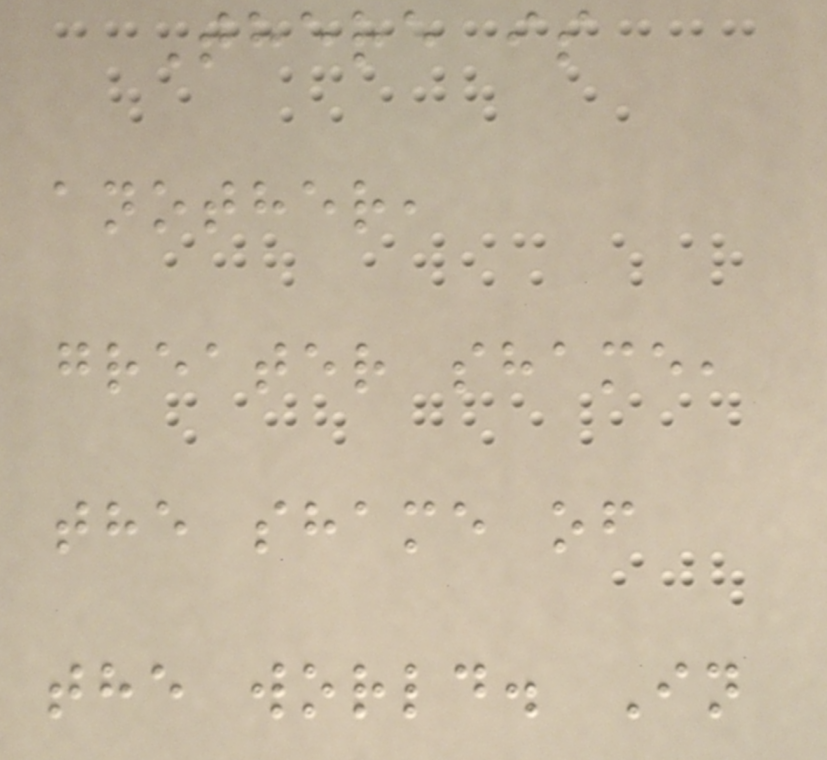There is
another,
greater shame,
the shame of
the world. In
